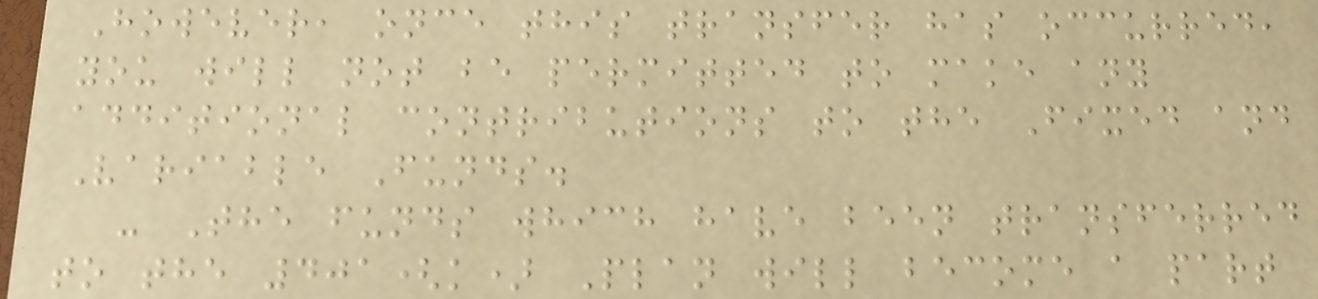However, once this transfer has occurred,
you will not be permitted to make any
additional contributions to the Fixed and
Variable Funds.
- The funds which have been transferred
to the 401(k) Plan will become a part
